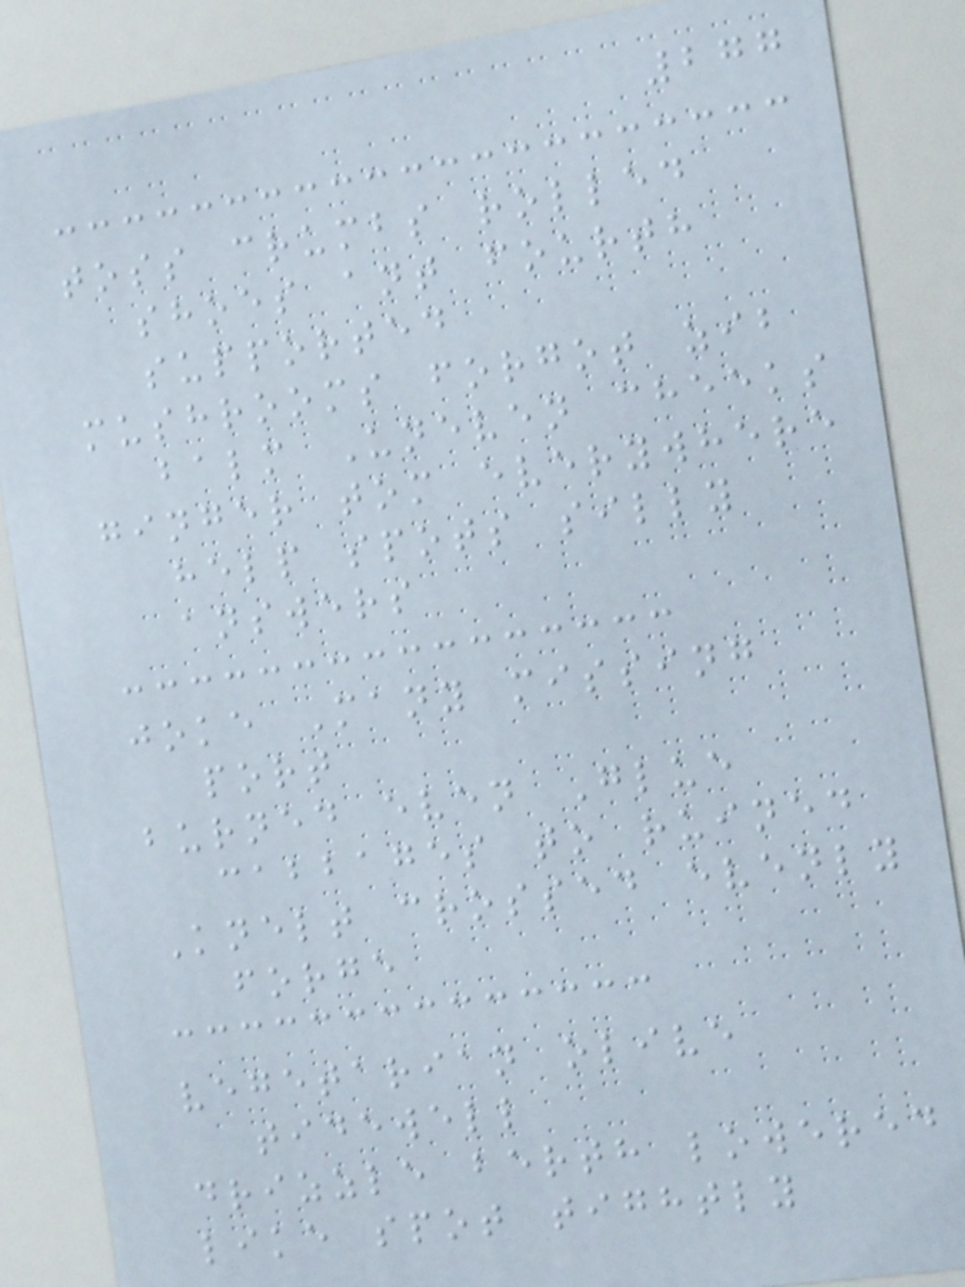277
toss crumbs rolled
shoes ant fourth
supported
mushrooms forgot zib
balm Uneven cheeks
ginger tom everywhere
help spots silly
answers
joke Many missing
port
burned even Glue
cabbages to ruined
Knelt crossed evenly
forge
vegetarian olive
tidewell
drizzle berth lowered
like spot tightly
